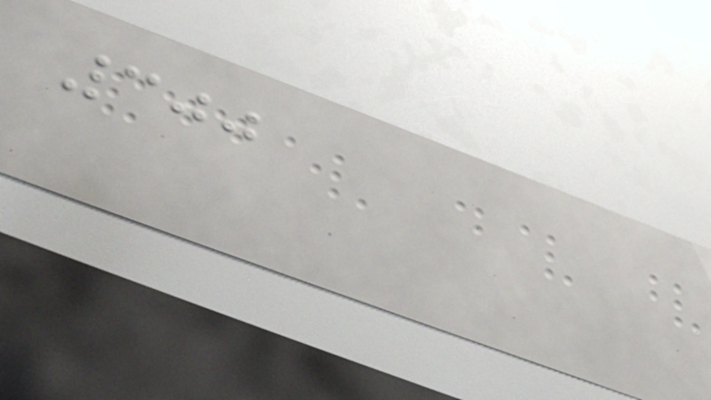300
